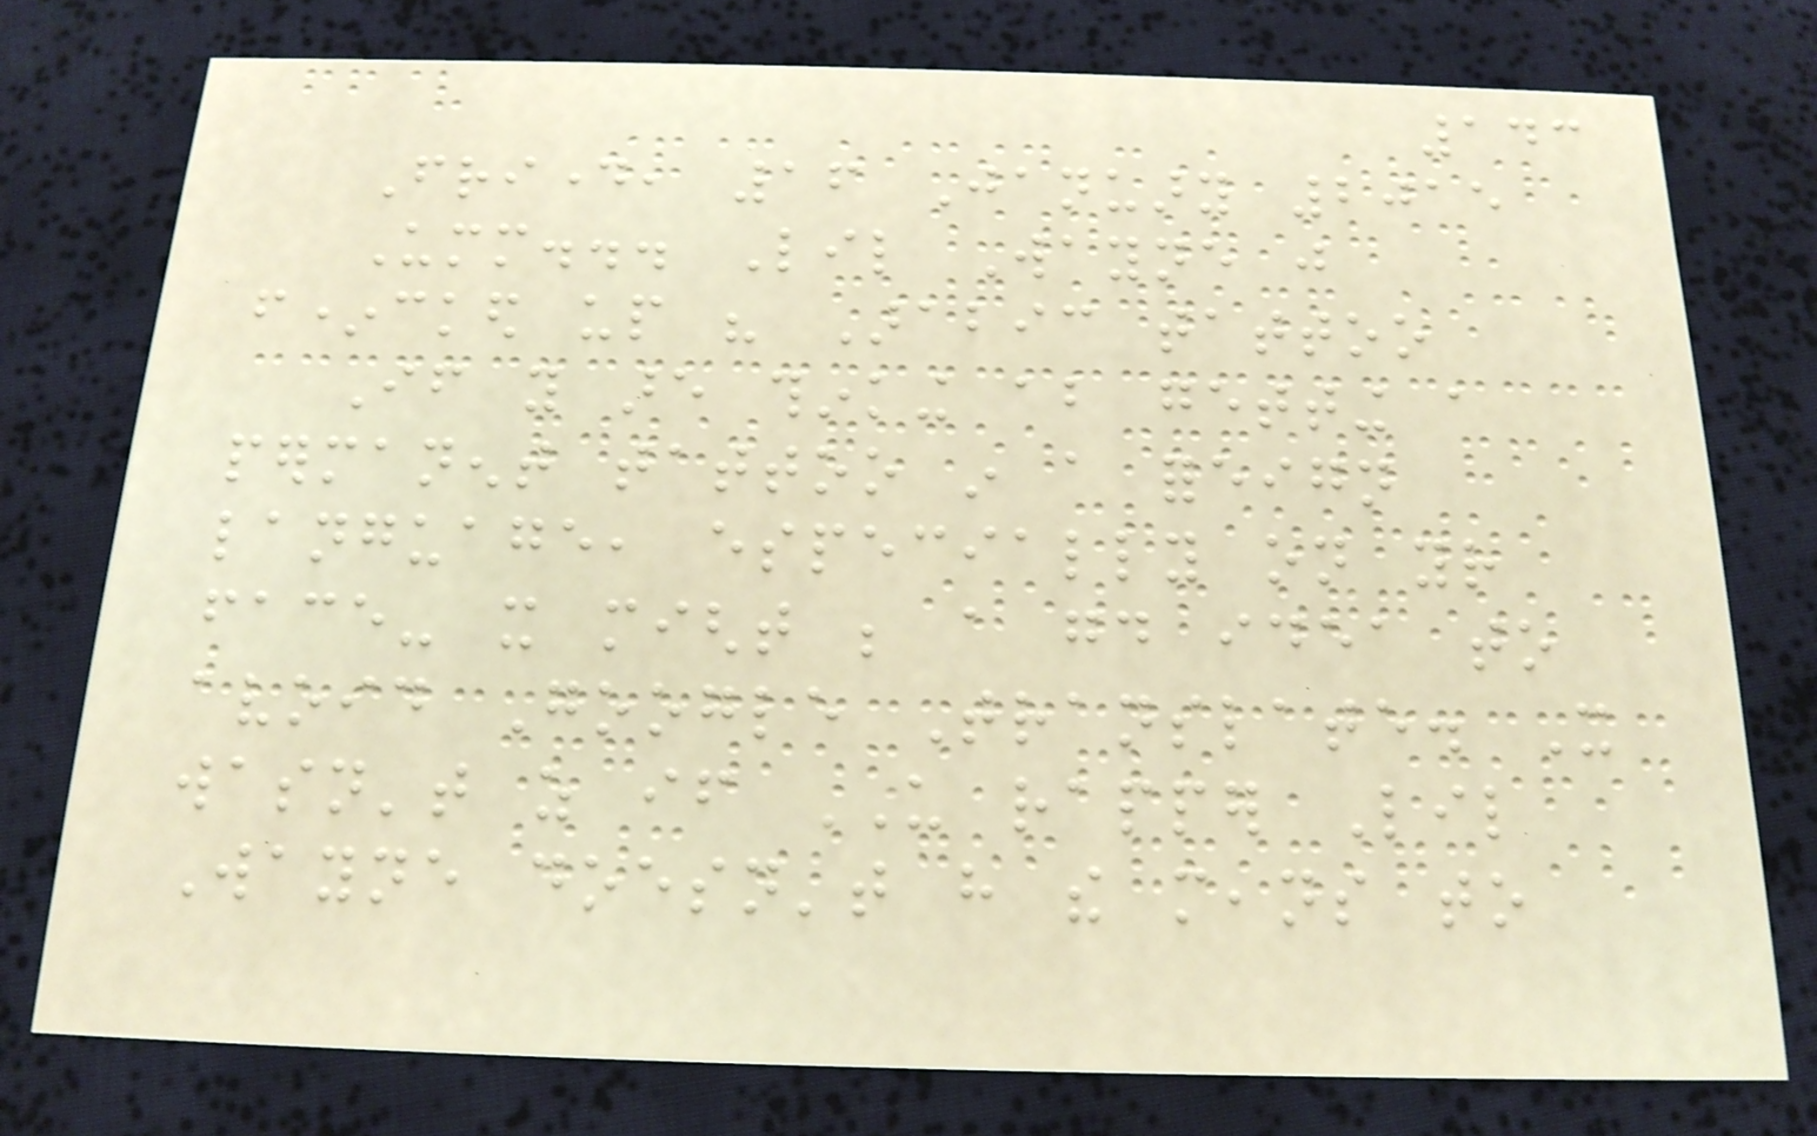143
Friday, 16 January 2015
Umm... Lil Wayne just
f*cked up his Arabic tattoo
If you are thinking about getting a
permanent tattoo in a foreign
language, especially on your
face- it might be a good idea to
avoid Google Translate. It
wasn't as if US rapper Lil
Wayne doesn't have the means to
